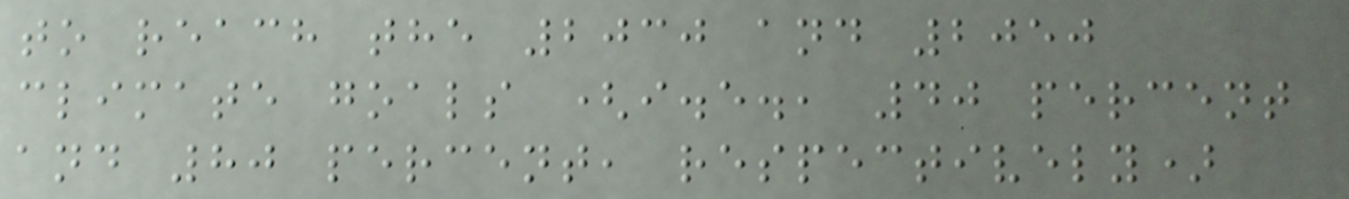to reach the 2030 and 2050
climate goals (i.e., 40 percent
and 80 percent, respectively)
